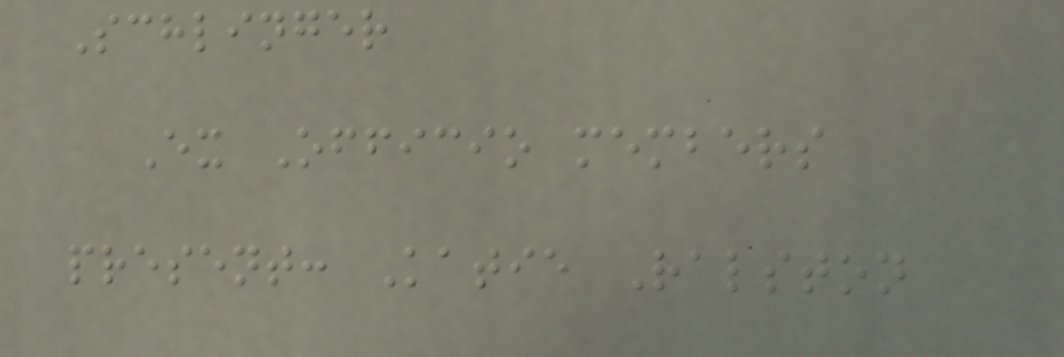Schlinger
Ex Officio members
present: Katie Ralston
